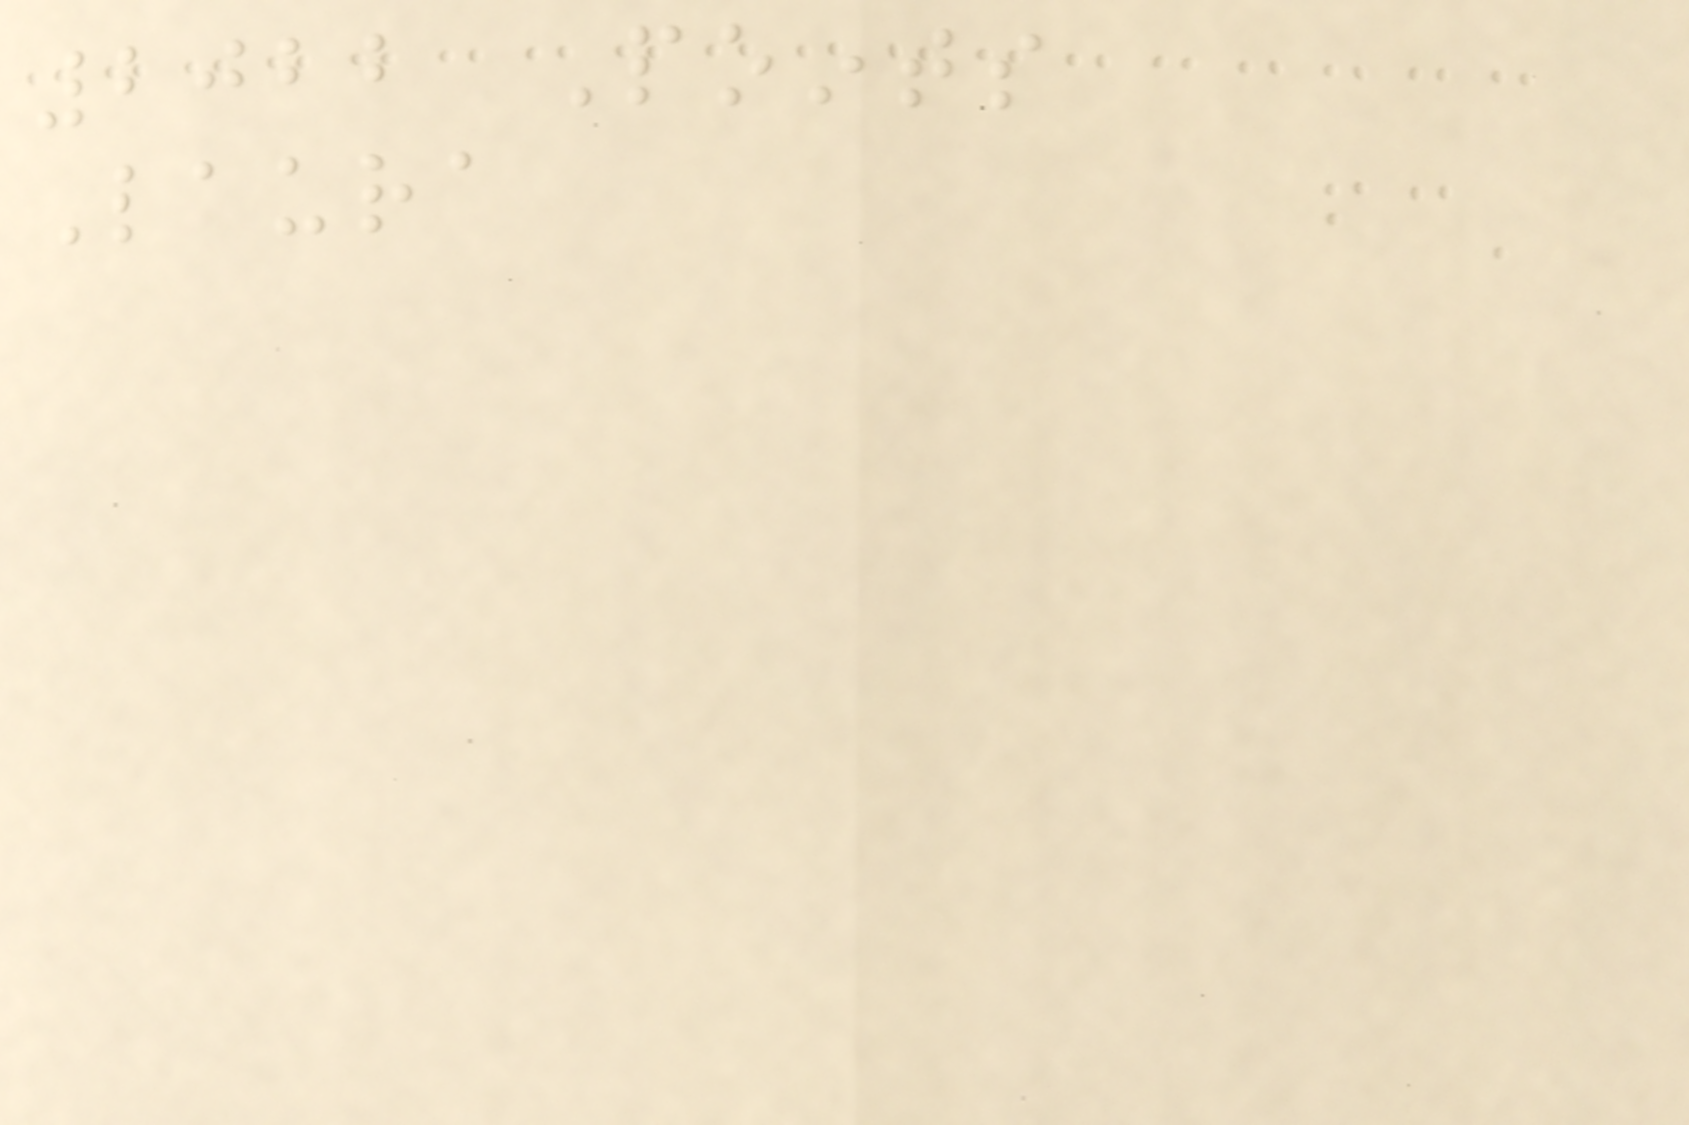2022 Points
Laura
